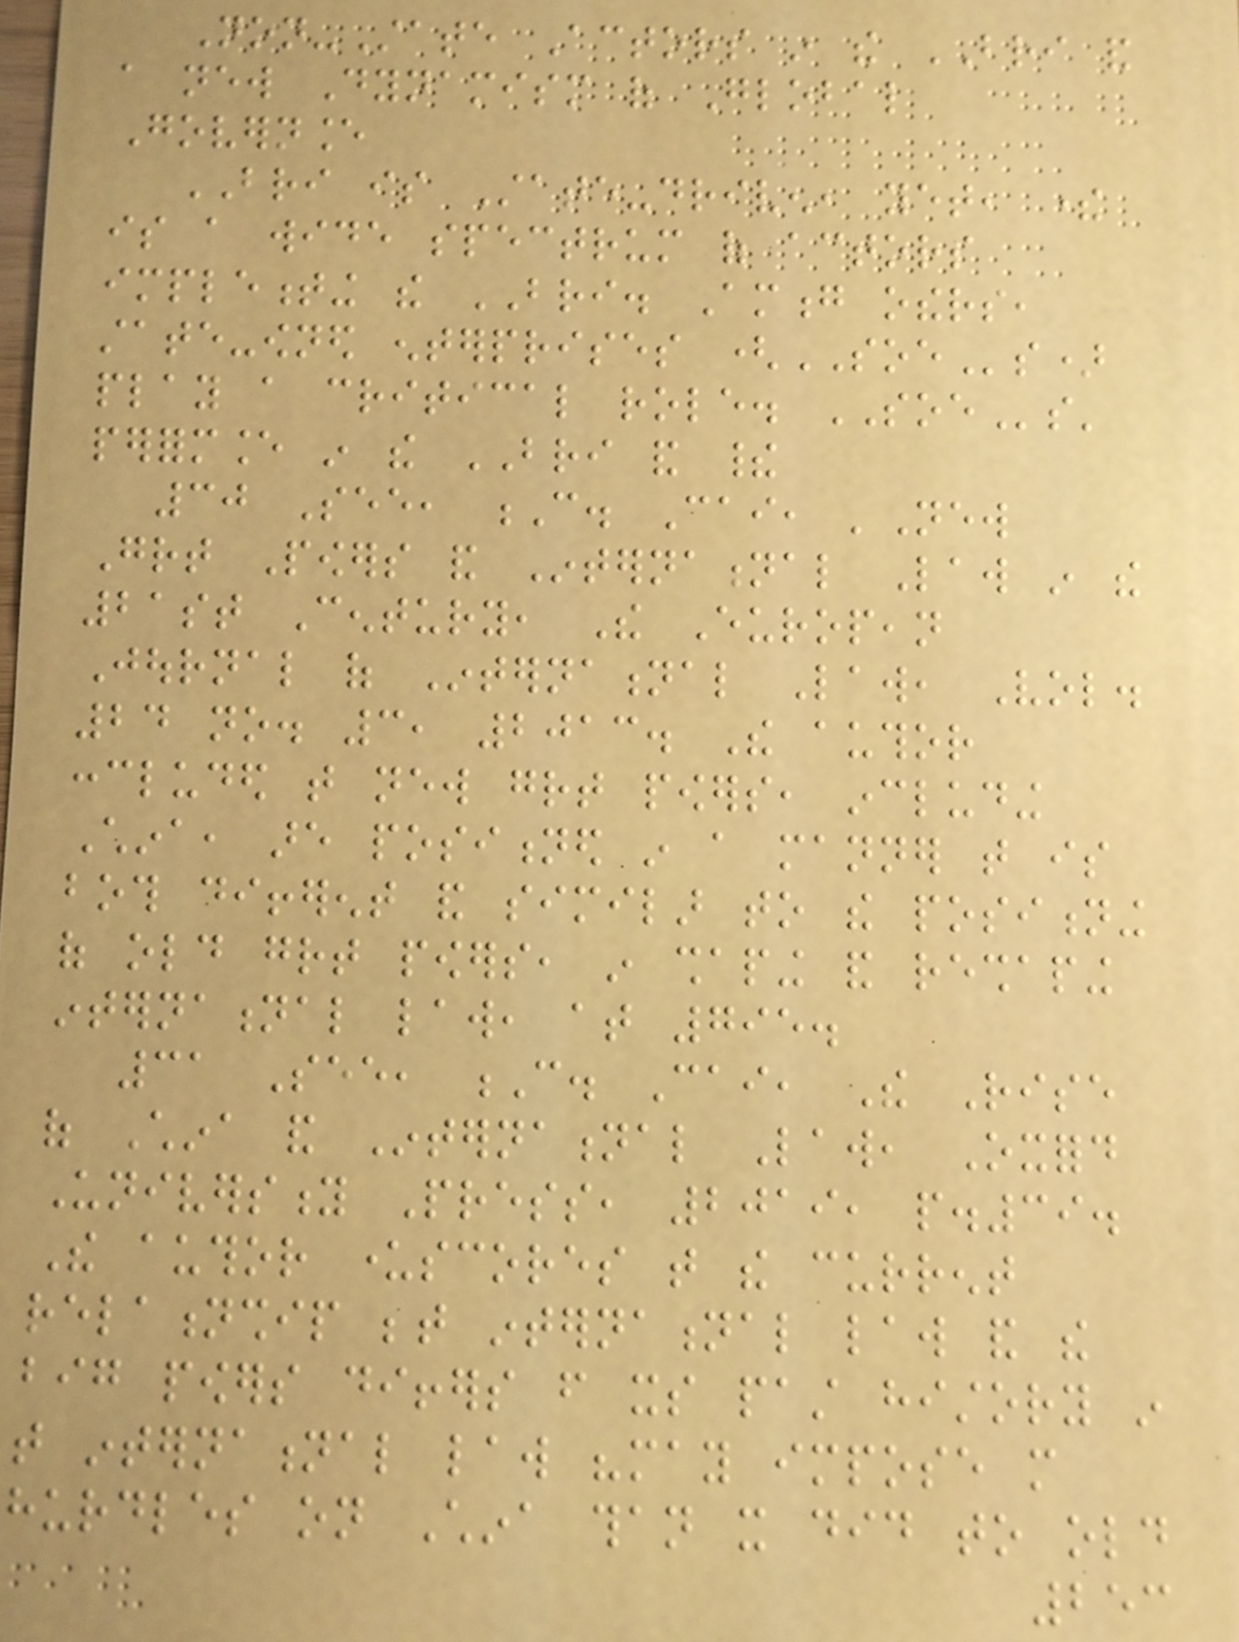Non-State Actors in the BRI and
a new Dynamism of Global
Governance
BRI is State-driven, yet, there
is a wide spectrum of actors
implementing the BRI. Among others,
state-owned enterprises (SOEs)
play a critical role. SOEs'
performance in the BRI and their
30 See, C. Cai, 'New
Great Powers and International Law in the
21st Century, The European
Journal of International Law, Vol.
24 no. 3, 2013. The author
concluded that new great powers, including
China, are positioned in a manner that is
both different and similar to the positioning
of old great powers, in shaping and reshaping
international law, at 795.
31 See, C. Cai, The Rise
of China and International Law, Oxford
University Press, 2019, p.39.
The author underscores that the current
relationship between international law and the
big powers differs from its past history in
that international law "may impose more
hurdles on China than it did to old
253
